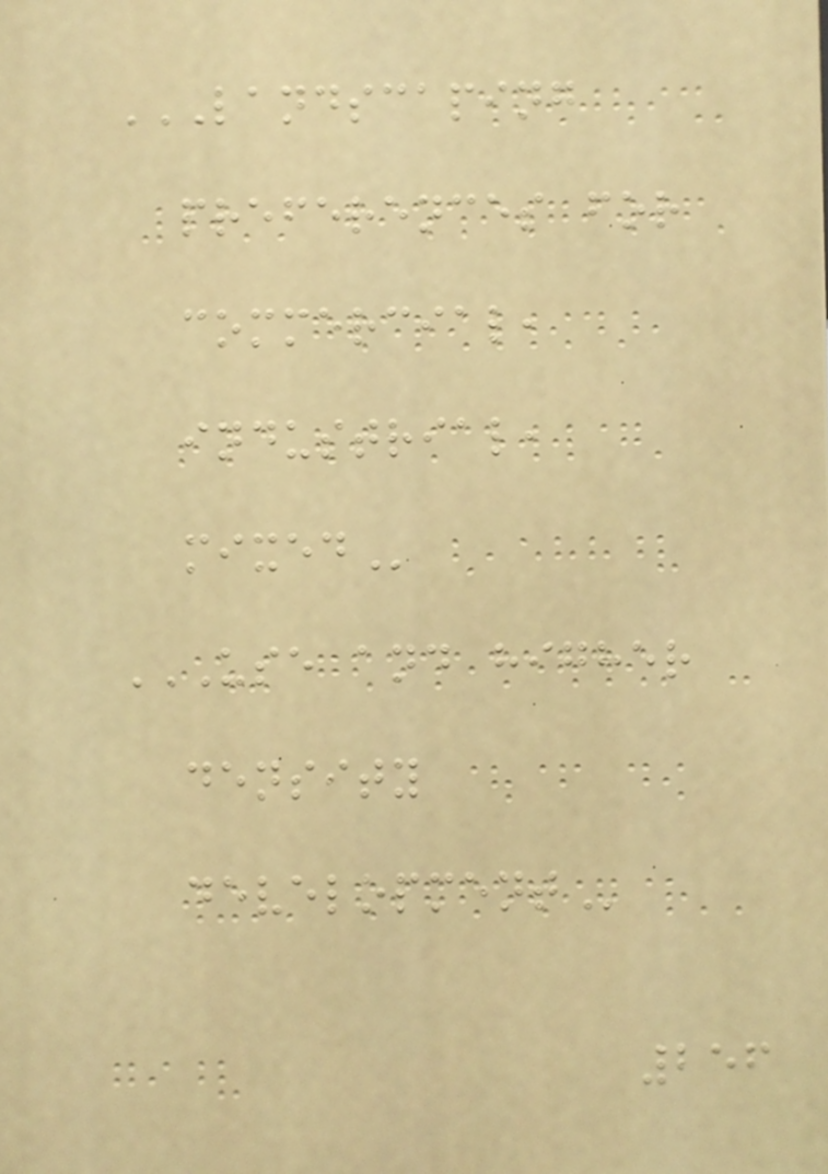LANDSCAPING
PREFERENCES FOR
COMMERCIAL,
INDUSTRIAL,
MIXED
USE AND HIGHER
DENSITY
DEVELOPMENT
256
